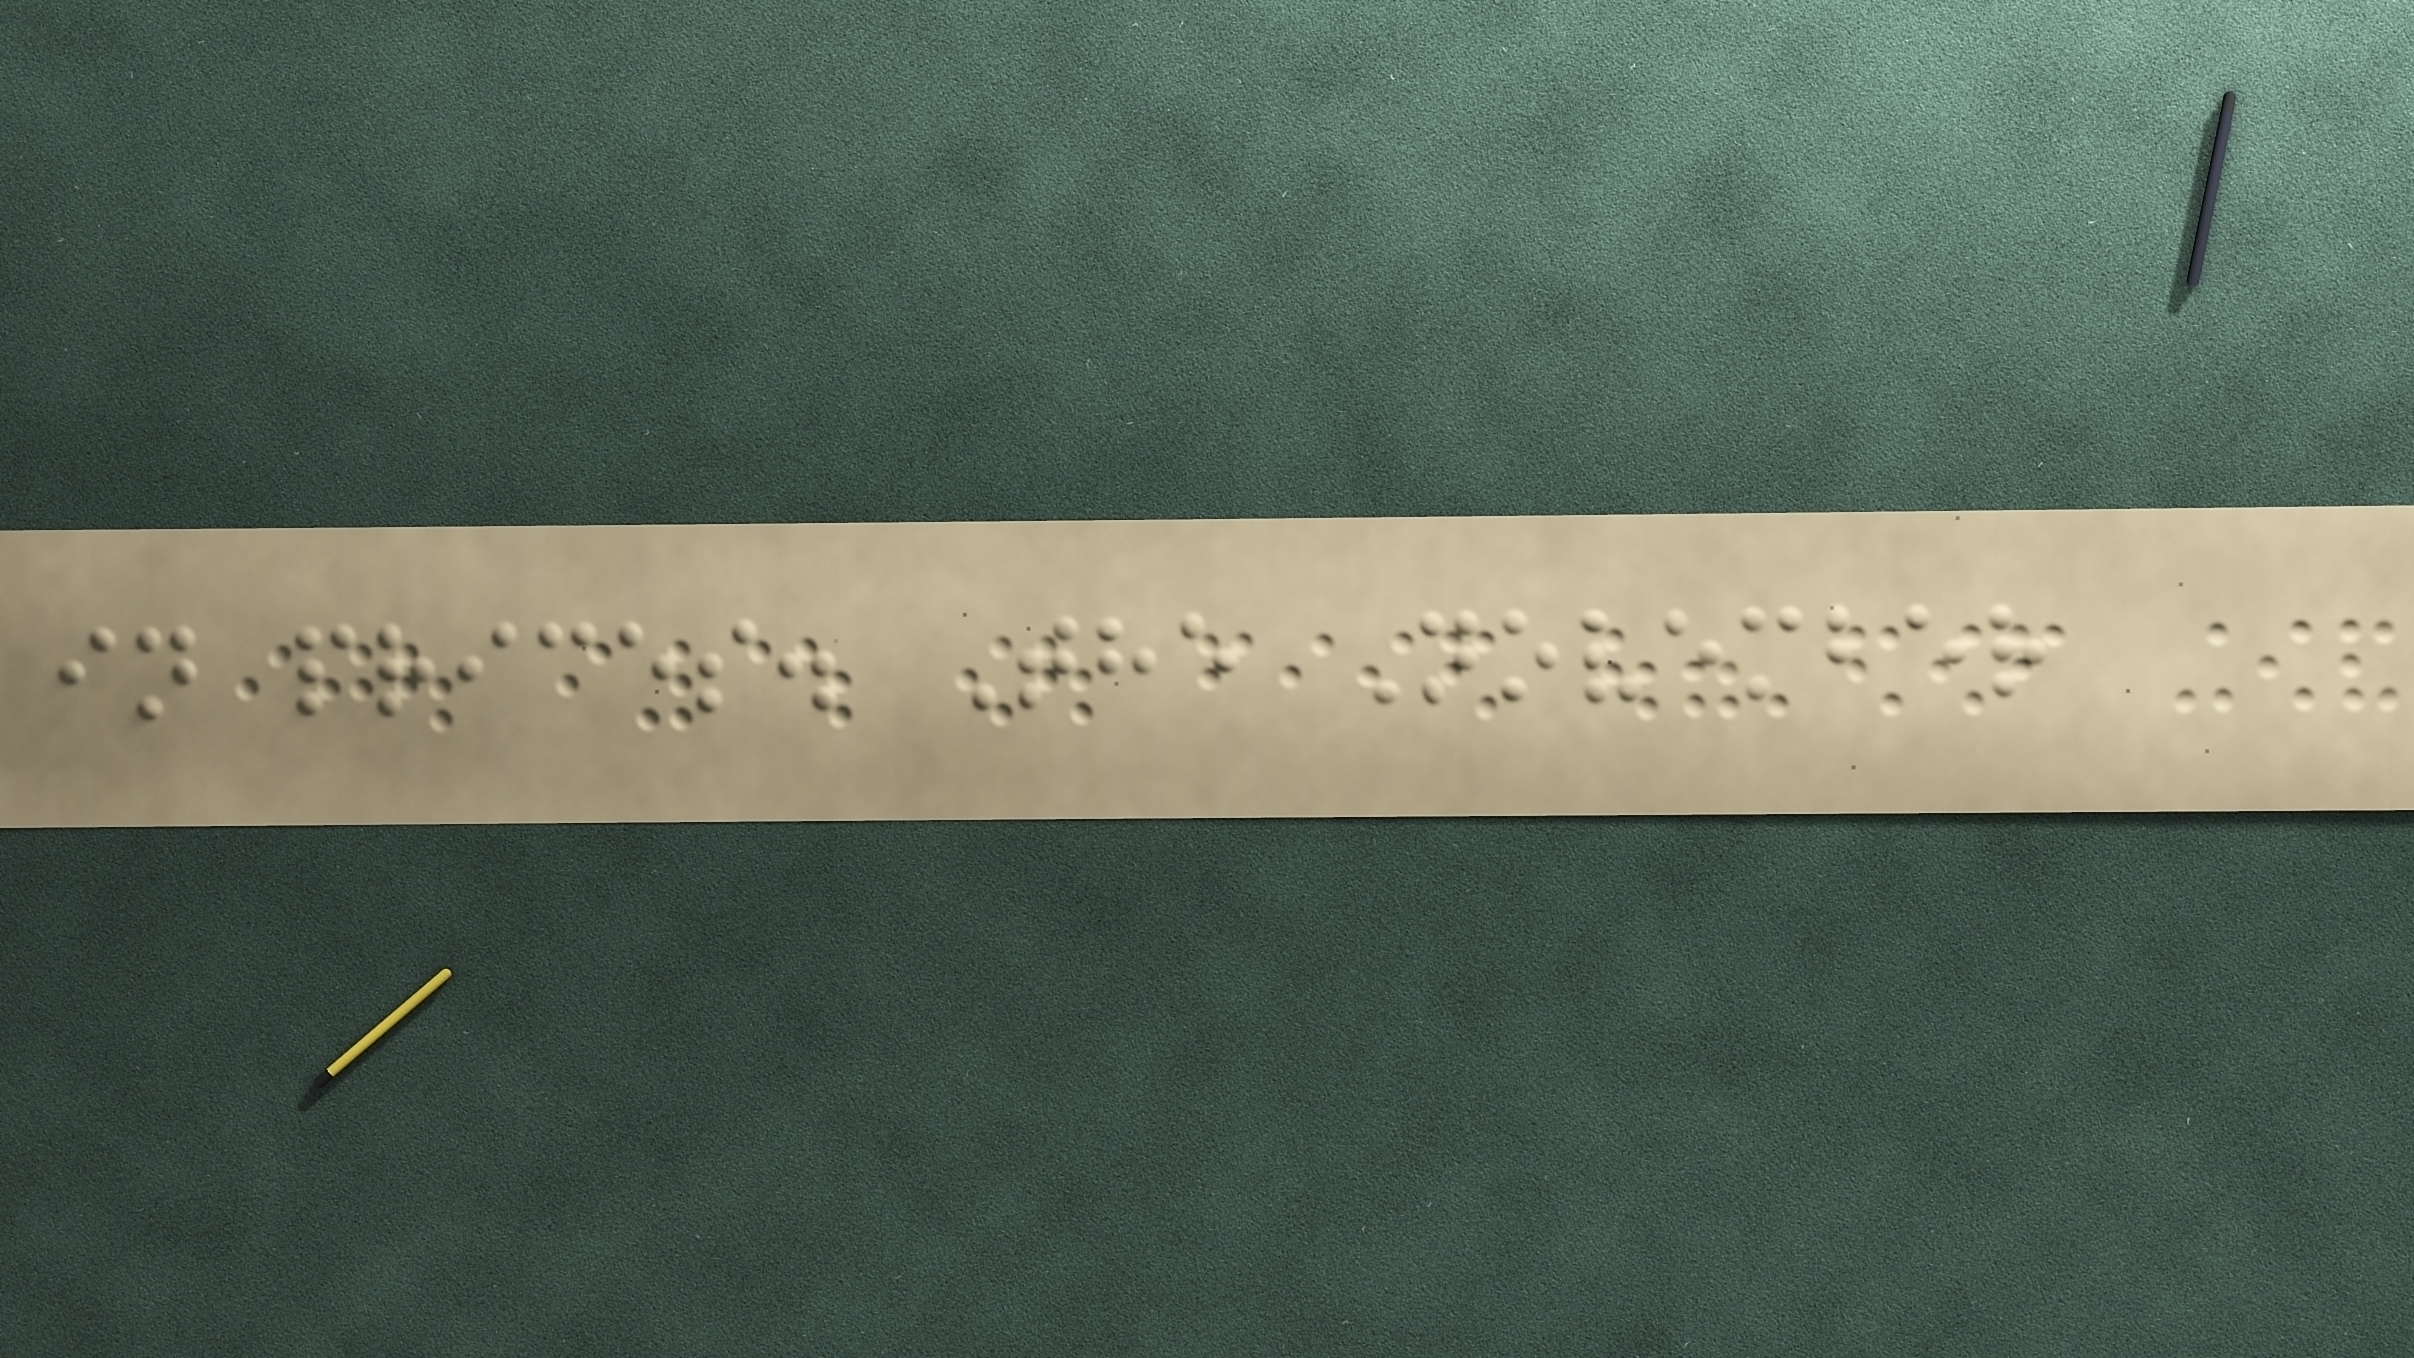in prices. The November
